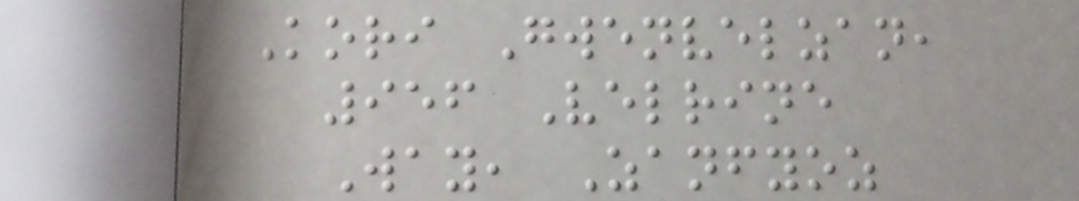Kori Gwenvelzan,
956 Velrine
Way, Zanfyoz
